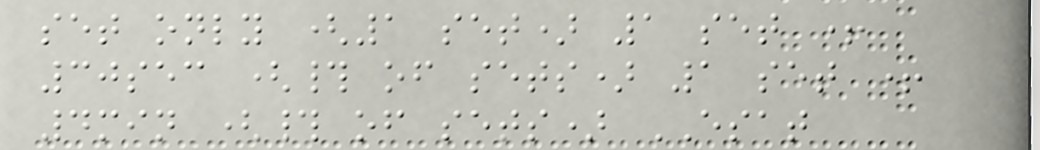set only (1 set) 1 set +
30sec (# of sets) 1 set +
4min (# of sets) ESAT
